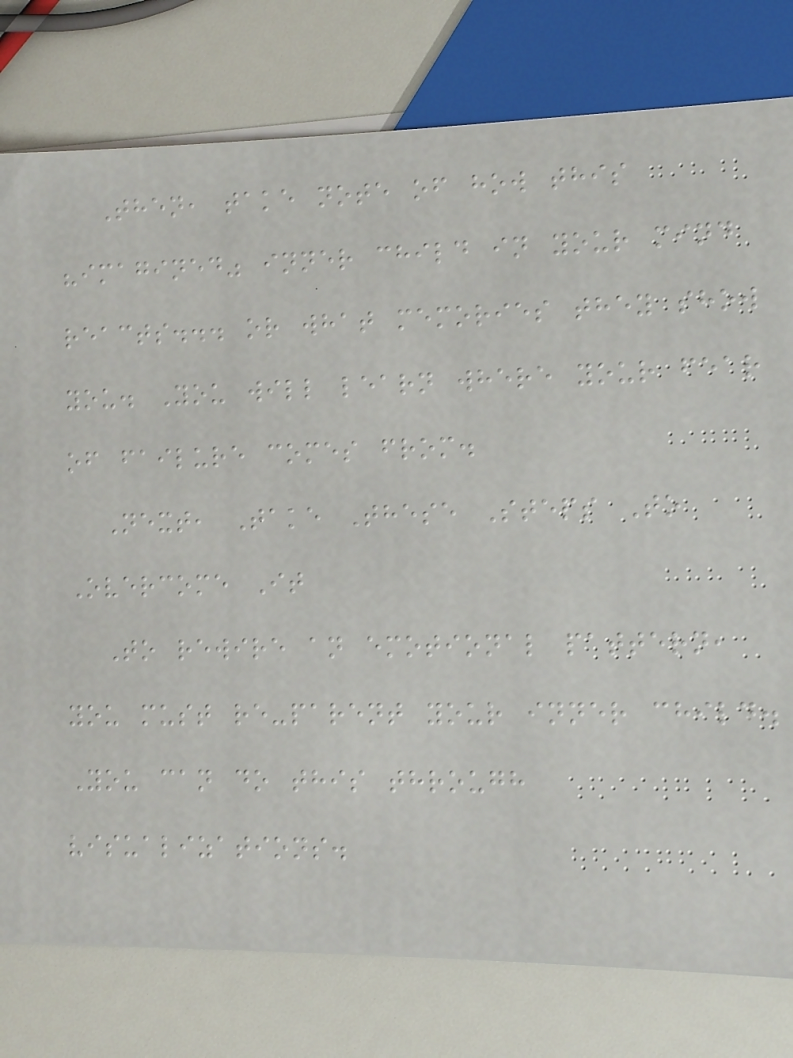Then, take note of how this
"imagined" inner child in your mind
reacts... or what memories they show
you. You will learn where your fear
of failure comes from.
Next, Take These Steps To
Overcome It
To rewire an emotional pattern,
you must re-parent your inner child.
You can do this through
visualizations.
